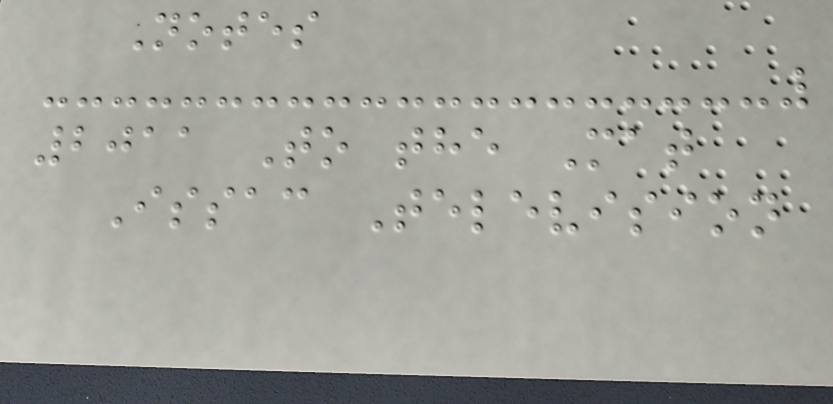Notes
2011 To the Mat
Issac Television
